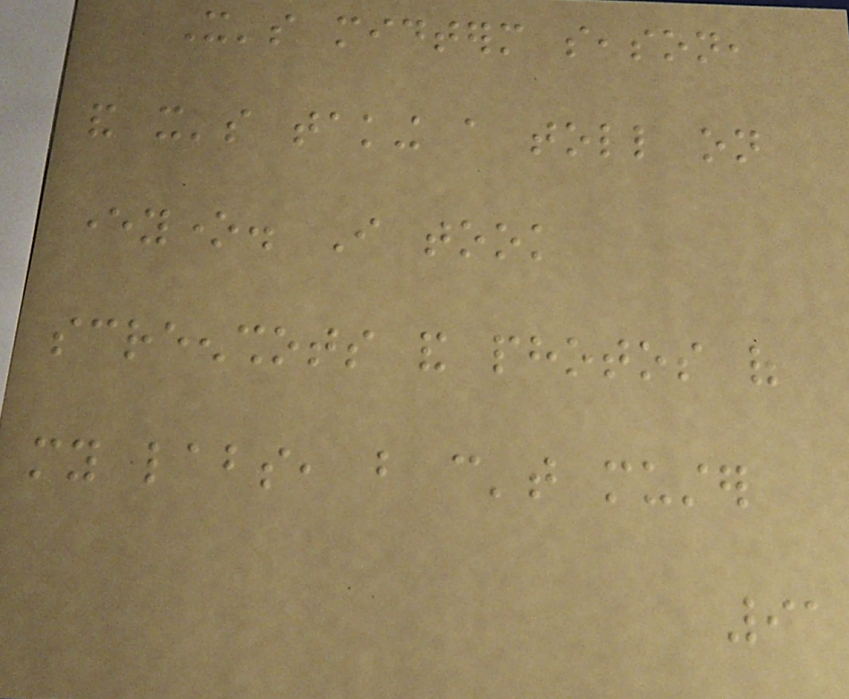It's midterm season,
and it's taking a toll on
everyone. I took
screenshots and photos of
my labs, but can't muster
91
